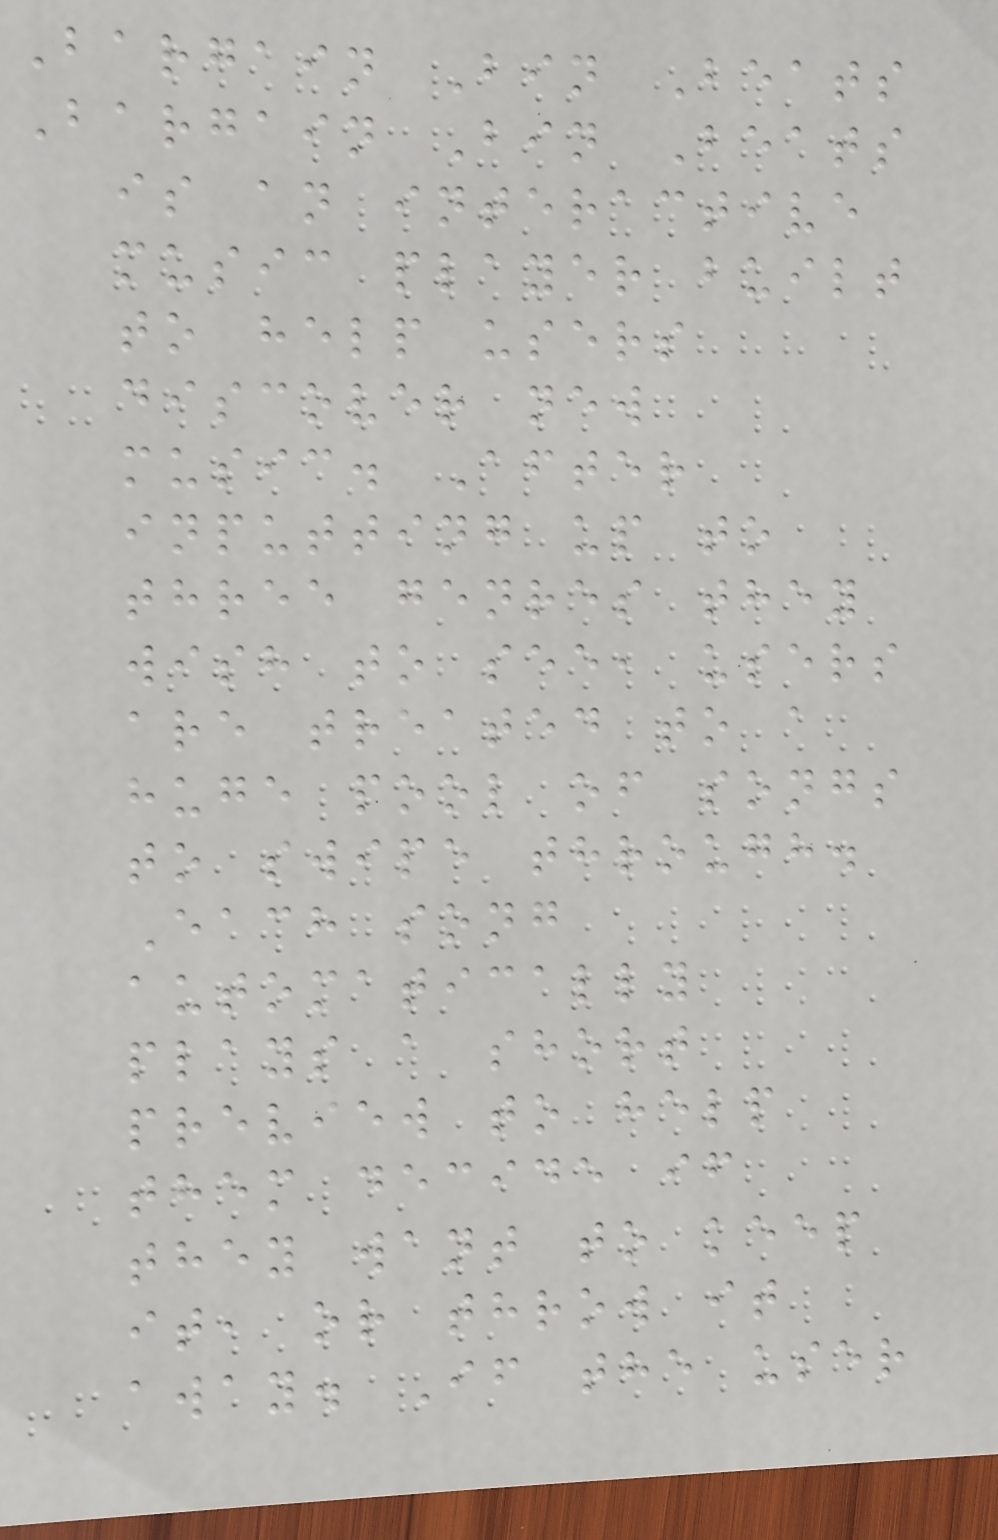Bargain Bin Beats
Bargain Bin Beats
is an interactive
music player built
to help users
discover new
music. After
inputting up to
three genres they
wish to see, users
are treated to a
huge pool of songs
to swipe through.
Each song
automatically
plays a short
preview to help
them decide if
they want to keep
it, or throw it
away. If the user
